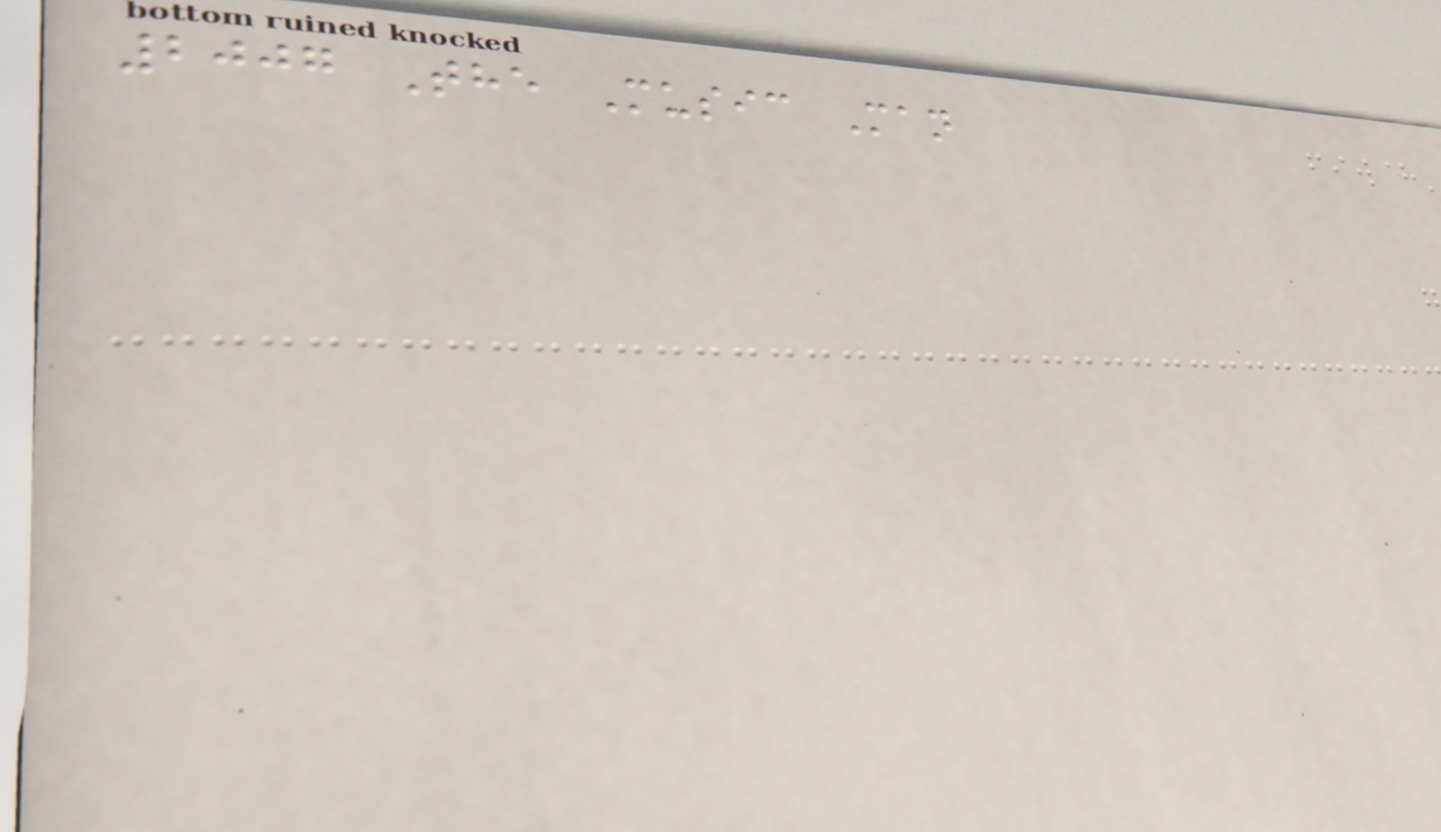2007 The Music Man
